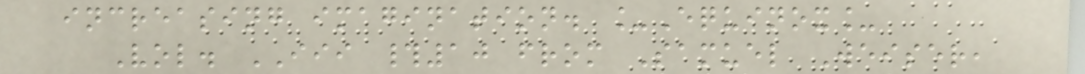increasing imagination. _Equinox_
Vol. III #10 from Samuel Weiser,
